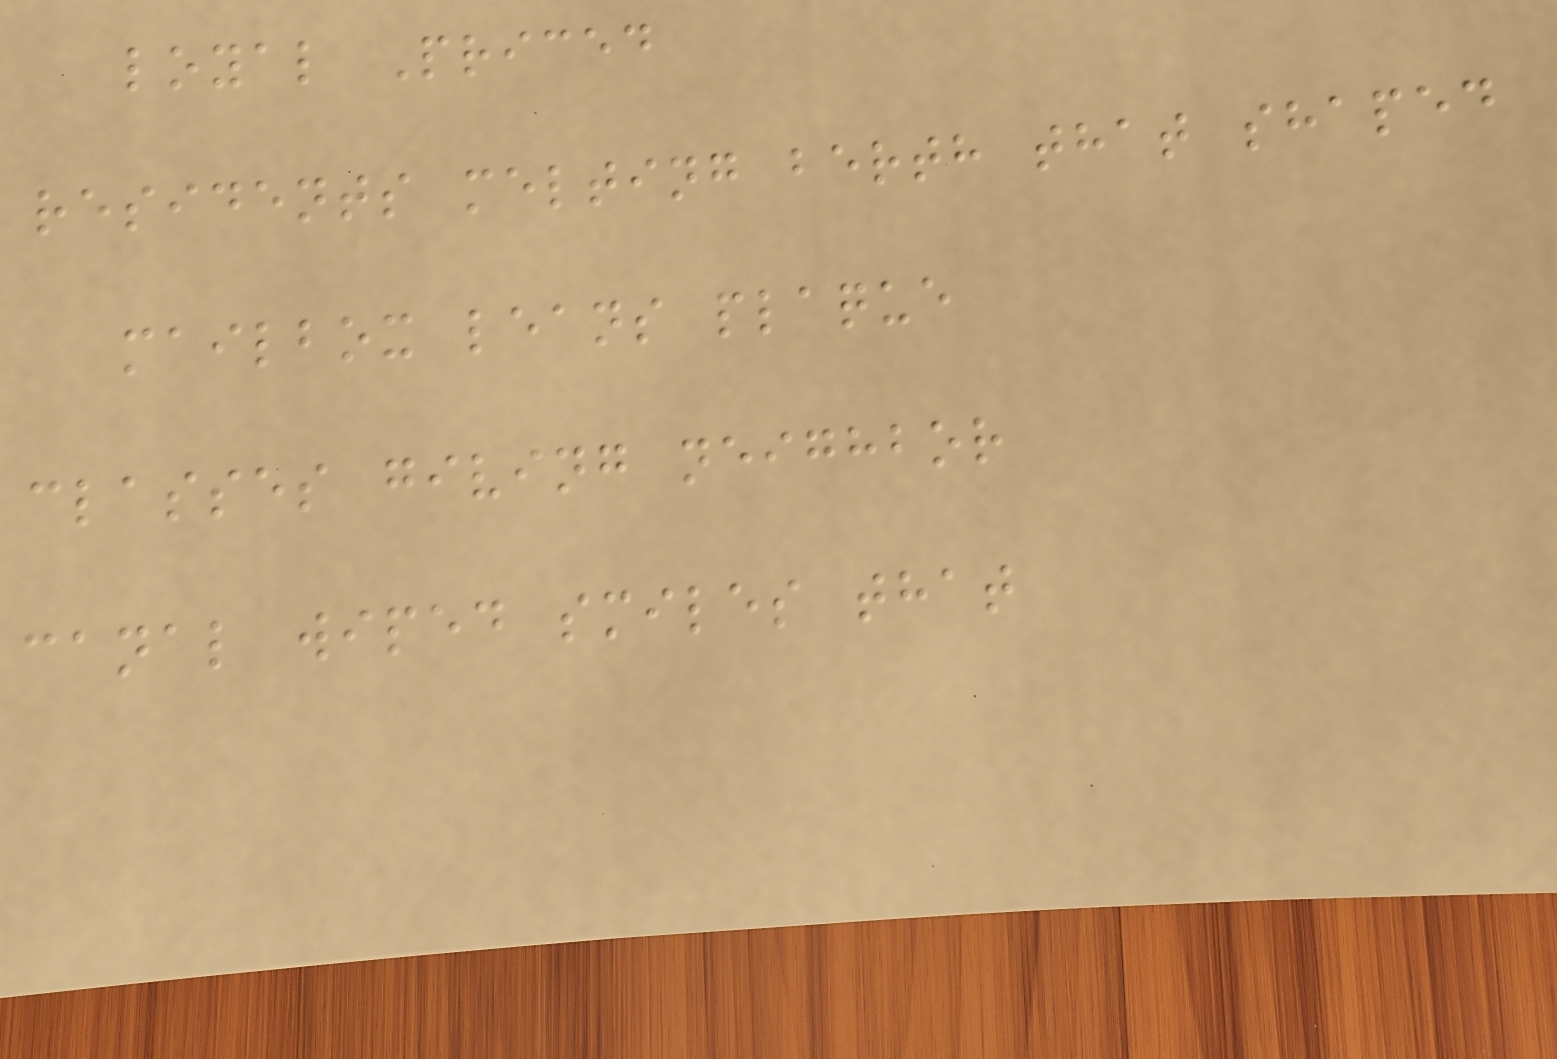loyal Priced
residents melting berth that shaped
mailbox leans plaque
classes giving neighbor
canal wiped smiles that
